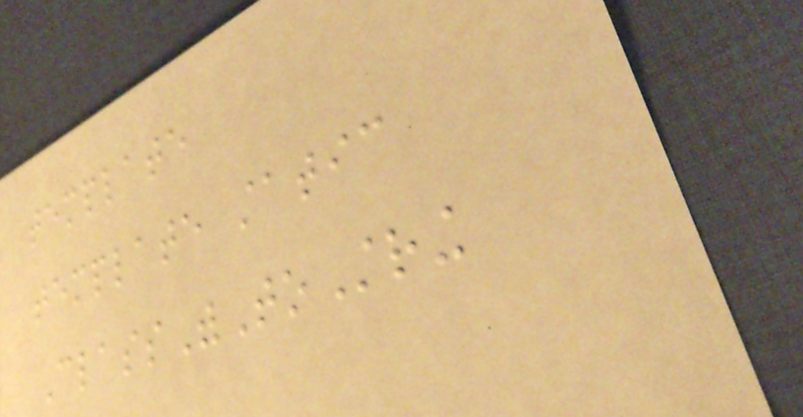template
template static
ClassWithToString
